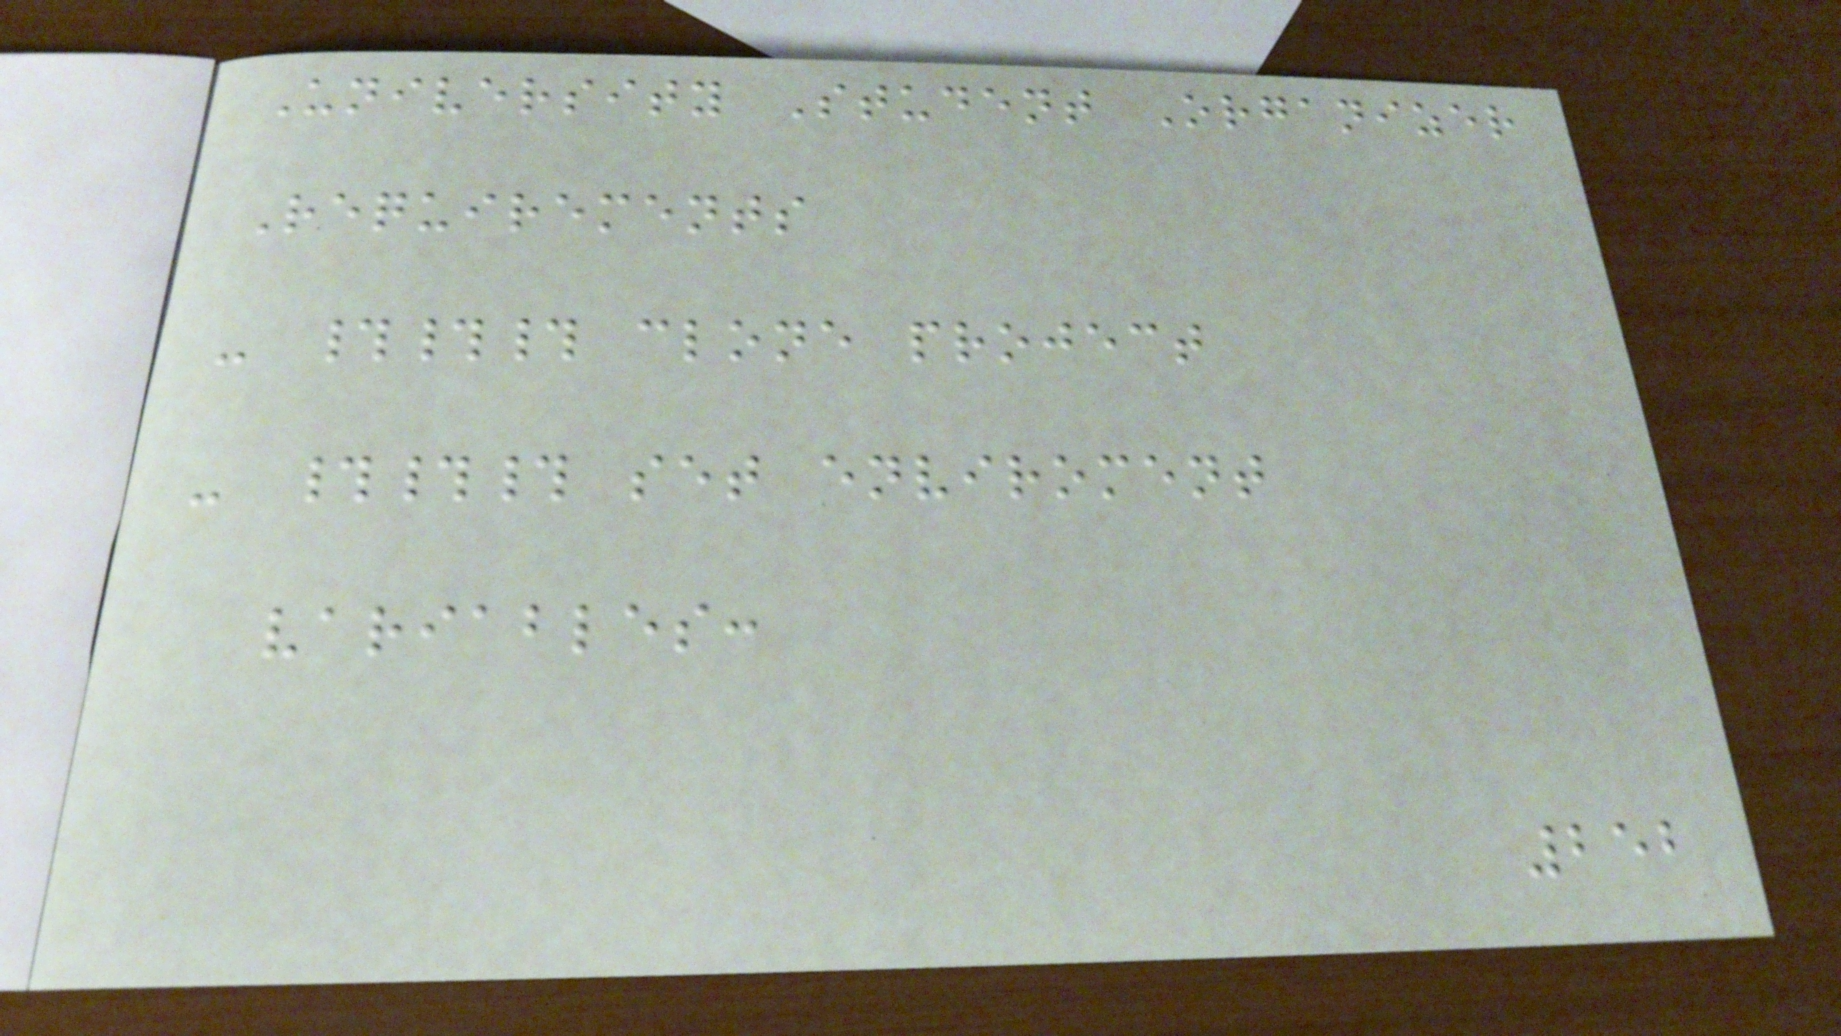University Student Organizer
Requirements
- ### clone project
- ### set enviroment
variables:
252
